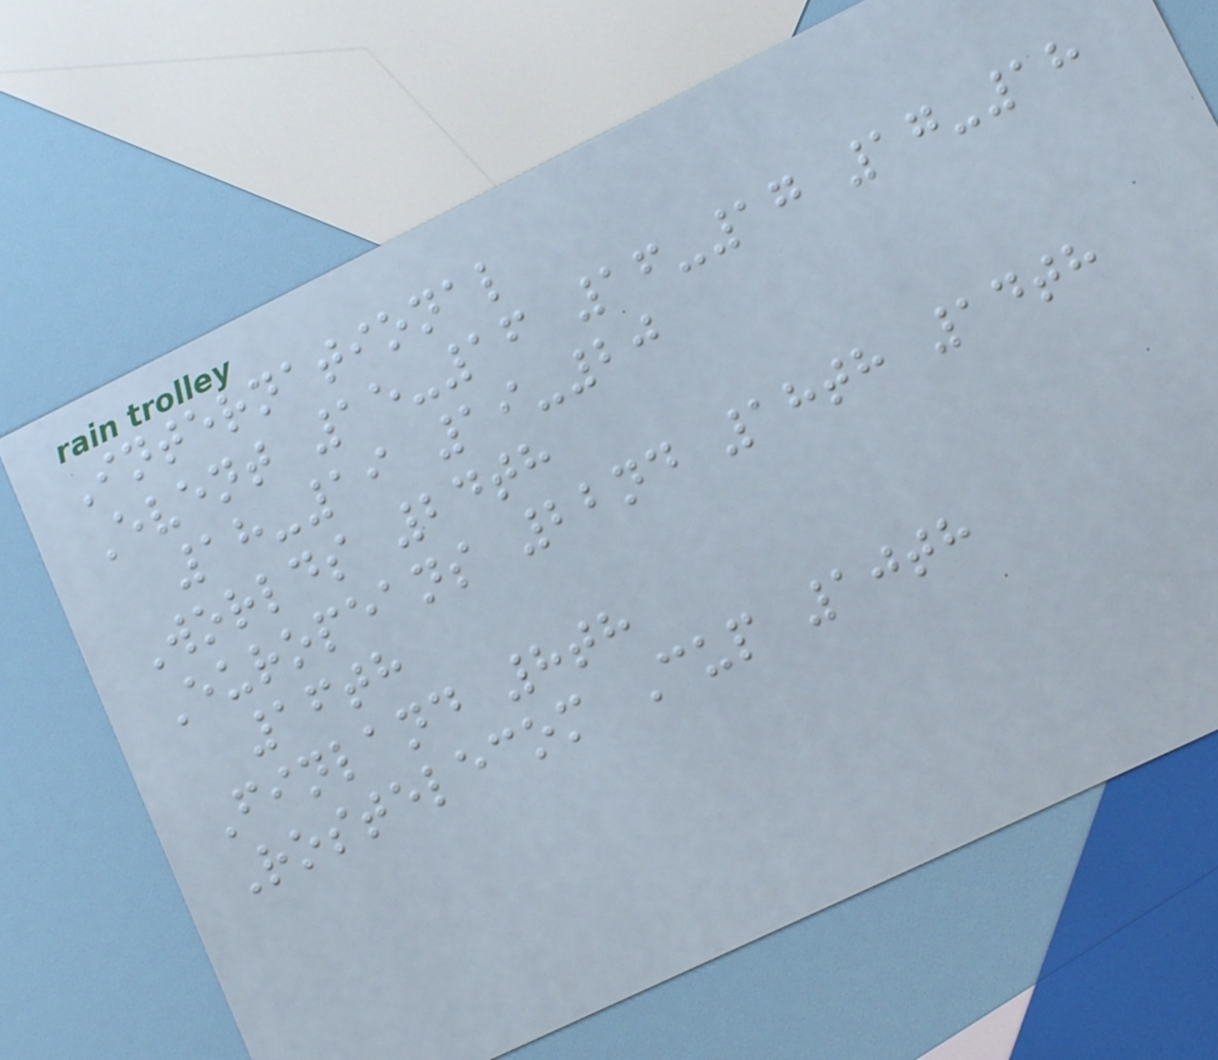International
Event 15-16 16-17 17-18
18-19 19-20
Worlds 24th
Europeans 22nd 18th 14th
16th
Finland 8th
Rostelecom Cup 10th
